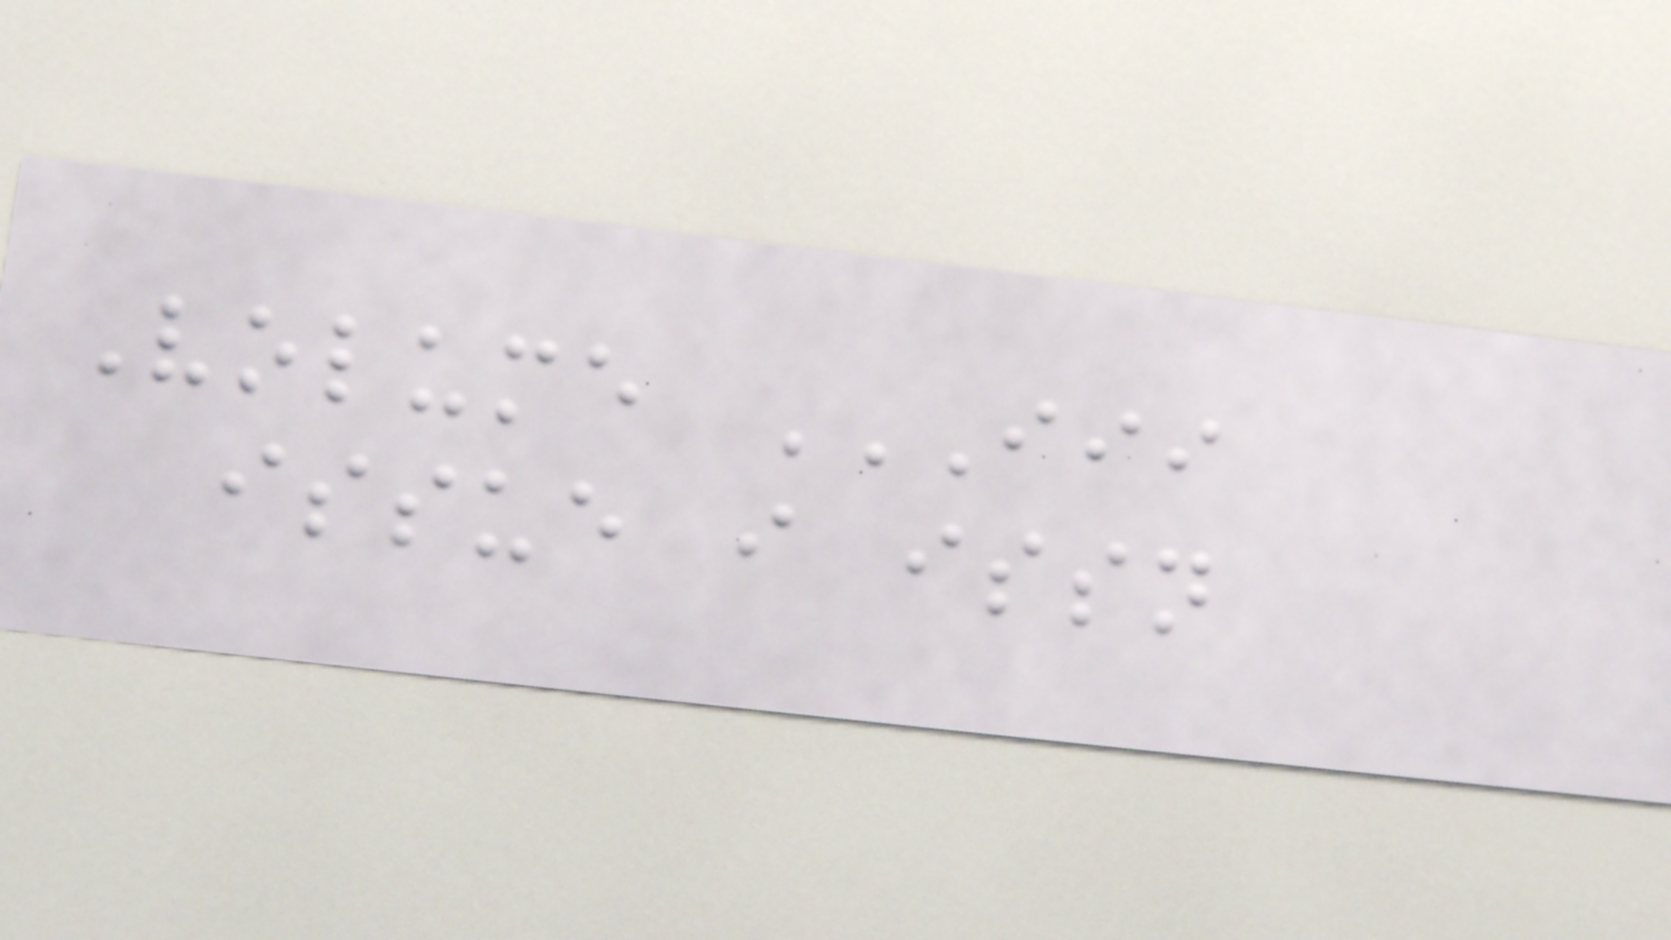Volume III
ISSUE I ISSN
